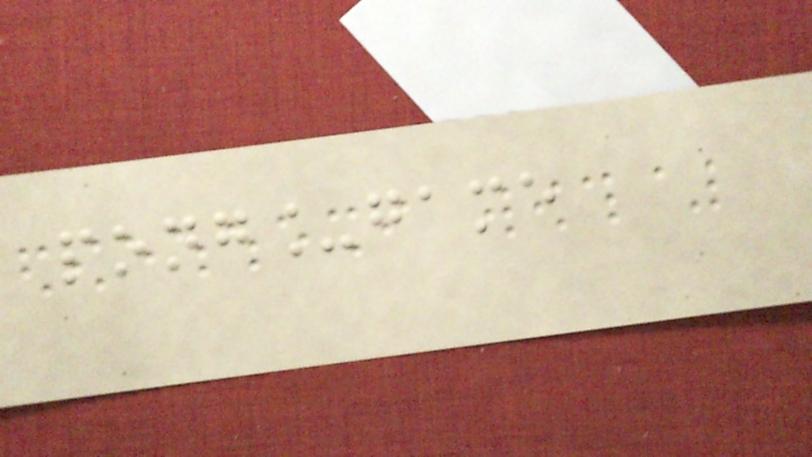pong_game
